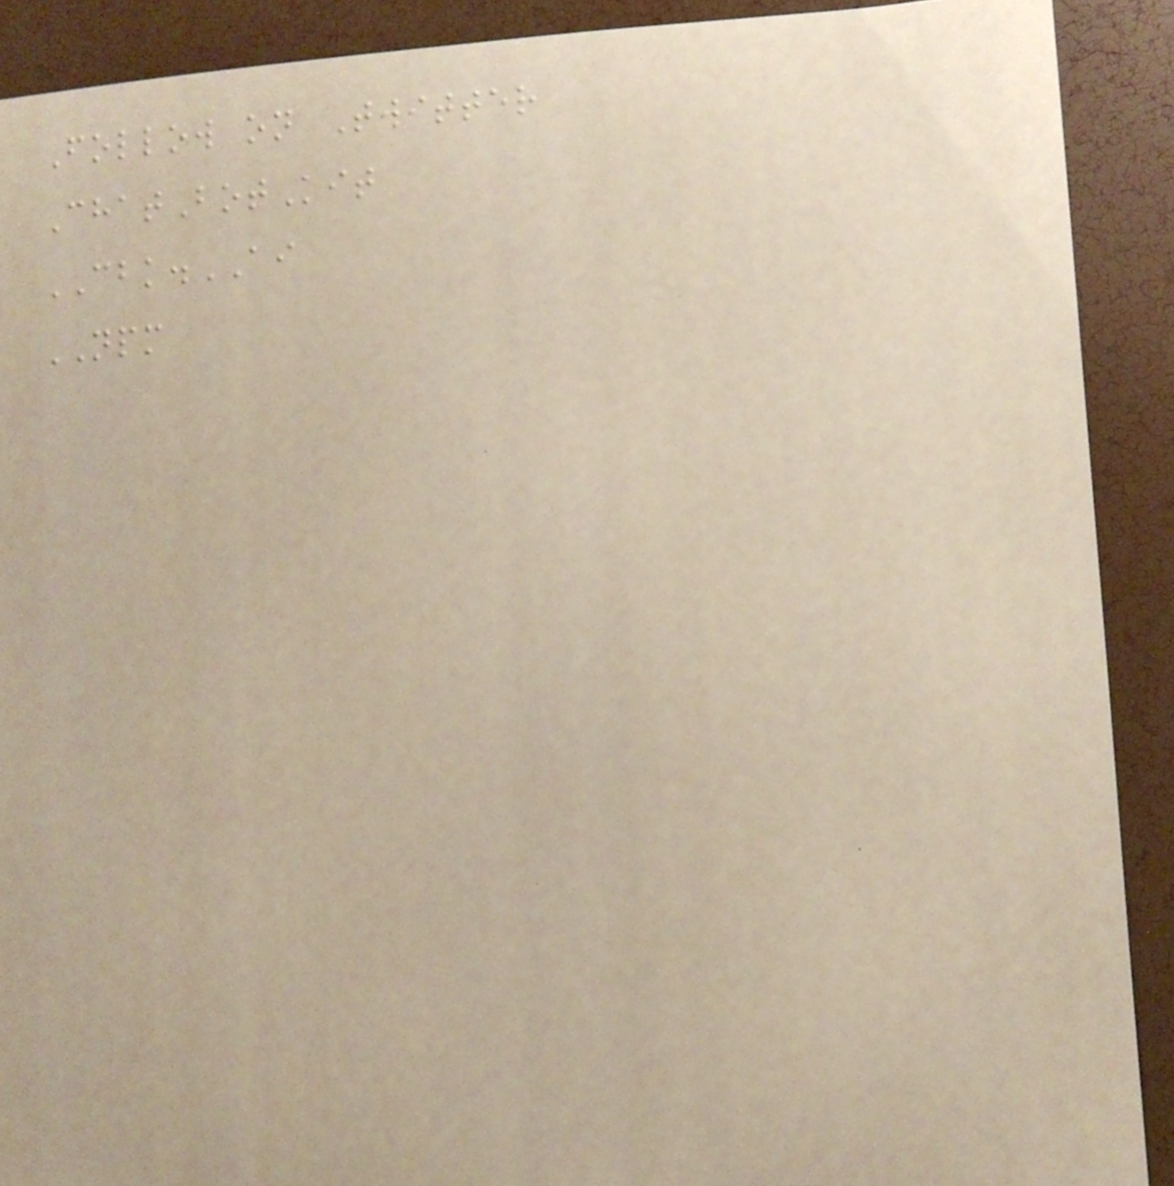Follow on Twitter
ChatBotKit
CBK.AI
NPM
